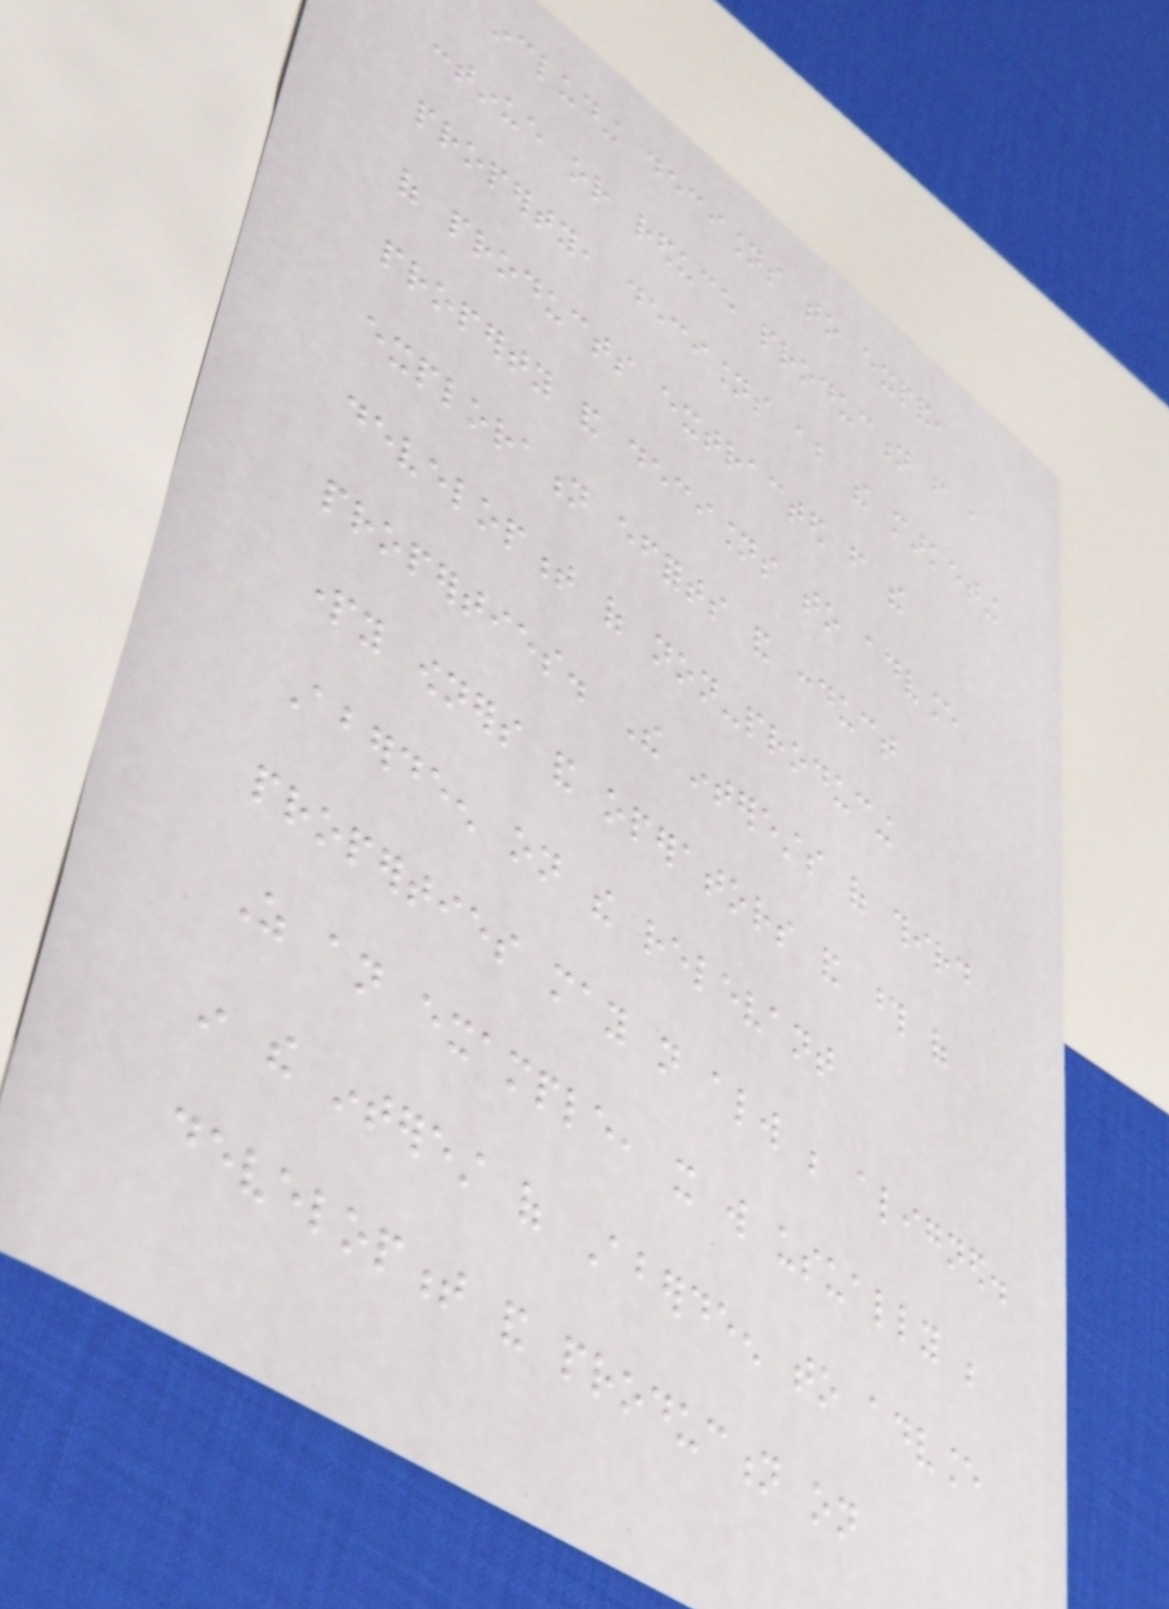including decisions to expand,
continue or reduce production from a
property, decisions about the marketing
of products extracted from the
property and decisions to advance
exploration efforts and conduct
development of non-producing
properties. The interests of third
party owners and operators and those of
Aberdeen on the relevant
properties may not always be aligned.
As an example, it will usually be
in the interest of Aberdeen to advance
development and production on
